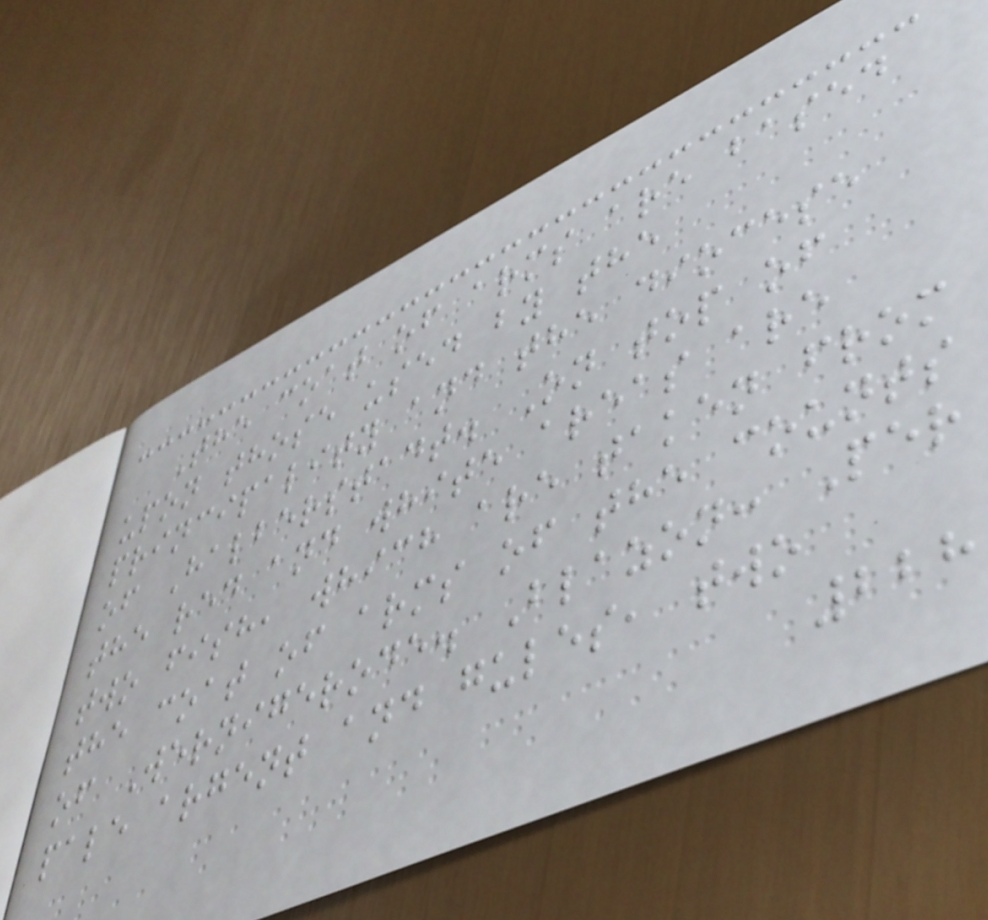The coat of arms are based
upon those used by the
principality and the diocese
of Halberstadt. On top of
the red and white areas are
two fish, which are taken from
the coat of arms of the counts
of Wernigerode. Blazon: Per
pale argent and gules, two
228
